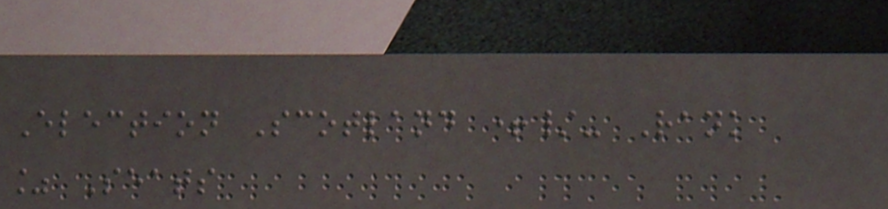Election Scotland +/- Rank
% Seats
